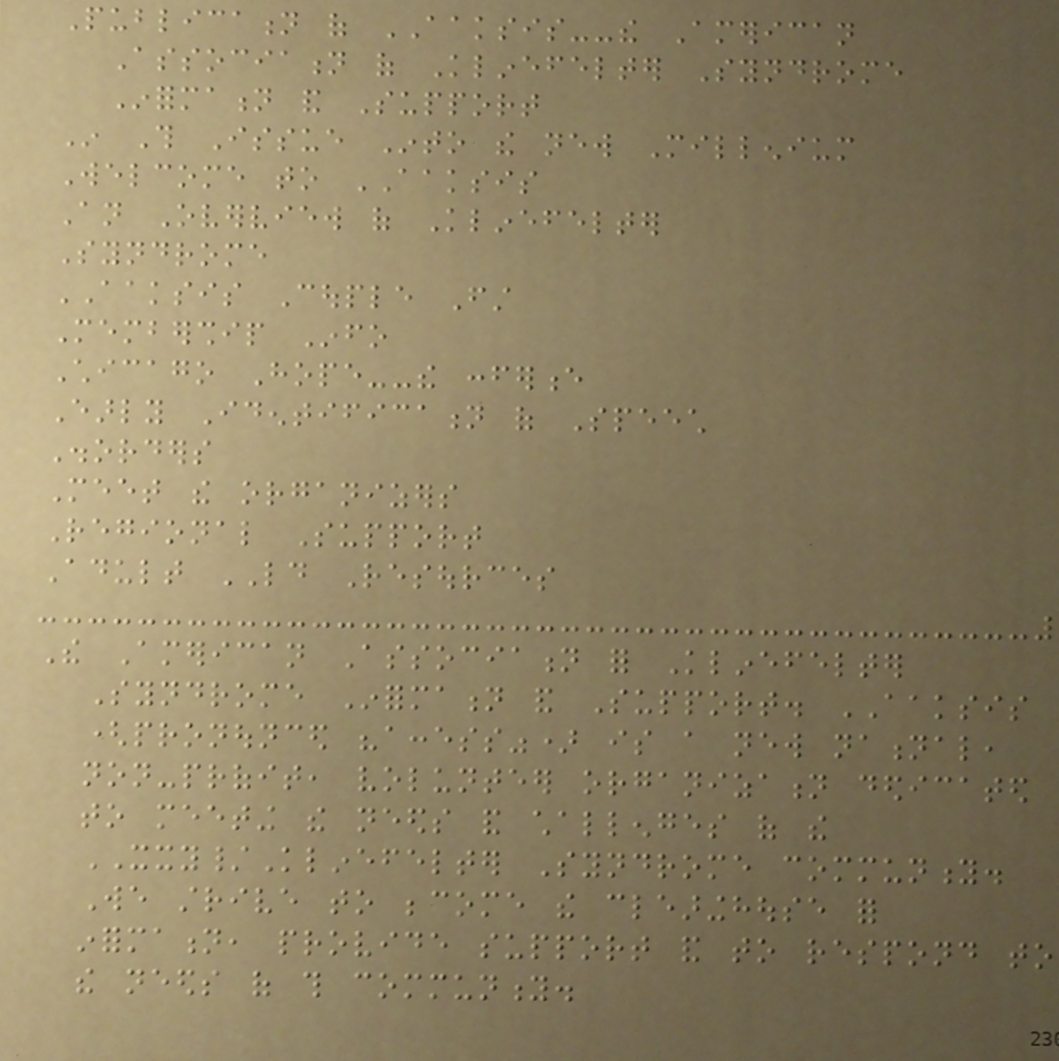Publication of AAKSIS--the American
Association of Klinefelter Syndrome
Information and Support
In This Issue Into the new Millenium
Welcome to AAKSIS
An Overview of Klinefelter
Syndrome
AAKSIS Couple First
Membership Info
Chicago Hope--the conference
Early Identification of Speech
Disorders
Meet the organizers
Regional Support
Adult LD Resources
The American Association for Klinefelter
Syndrome Information and Support. AAKSIS
(pronounced "access") is a new national,
non-profit, volunteer organization dedicated
to meeting the needs and challenges of the
XXY/Klinefelter Syndrome community.
We strive to become the clearinghouse for
information, provide support and to respond to
the needs of this community.
